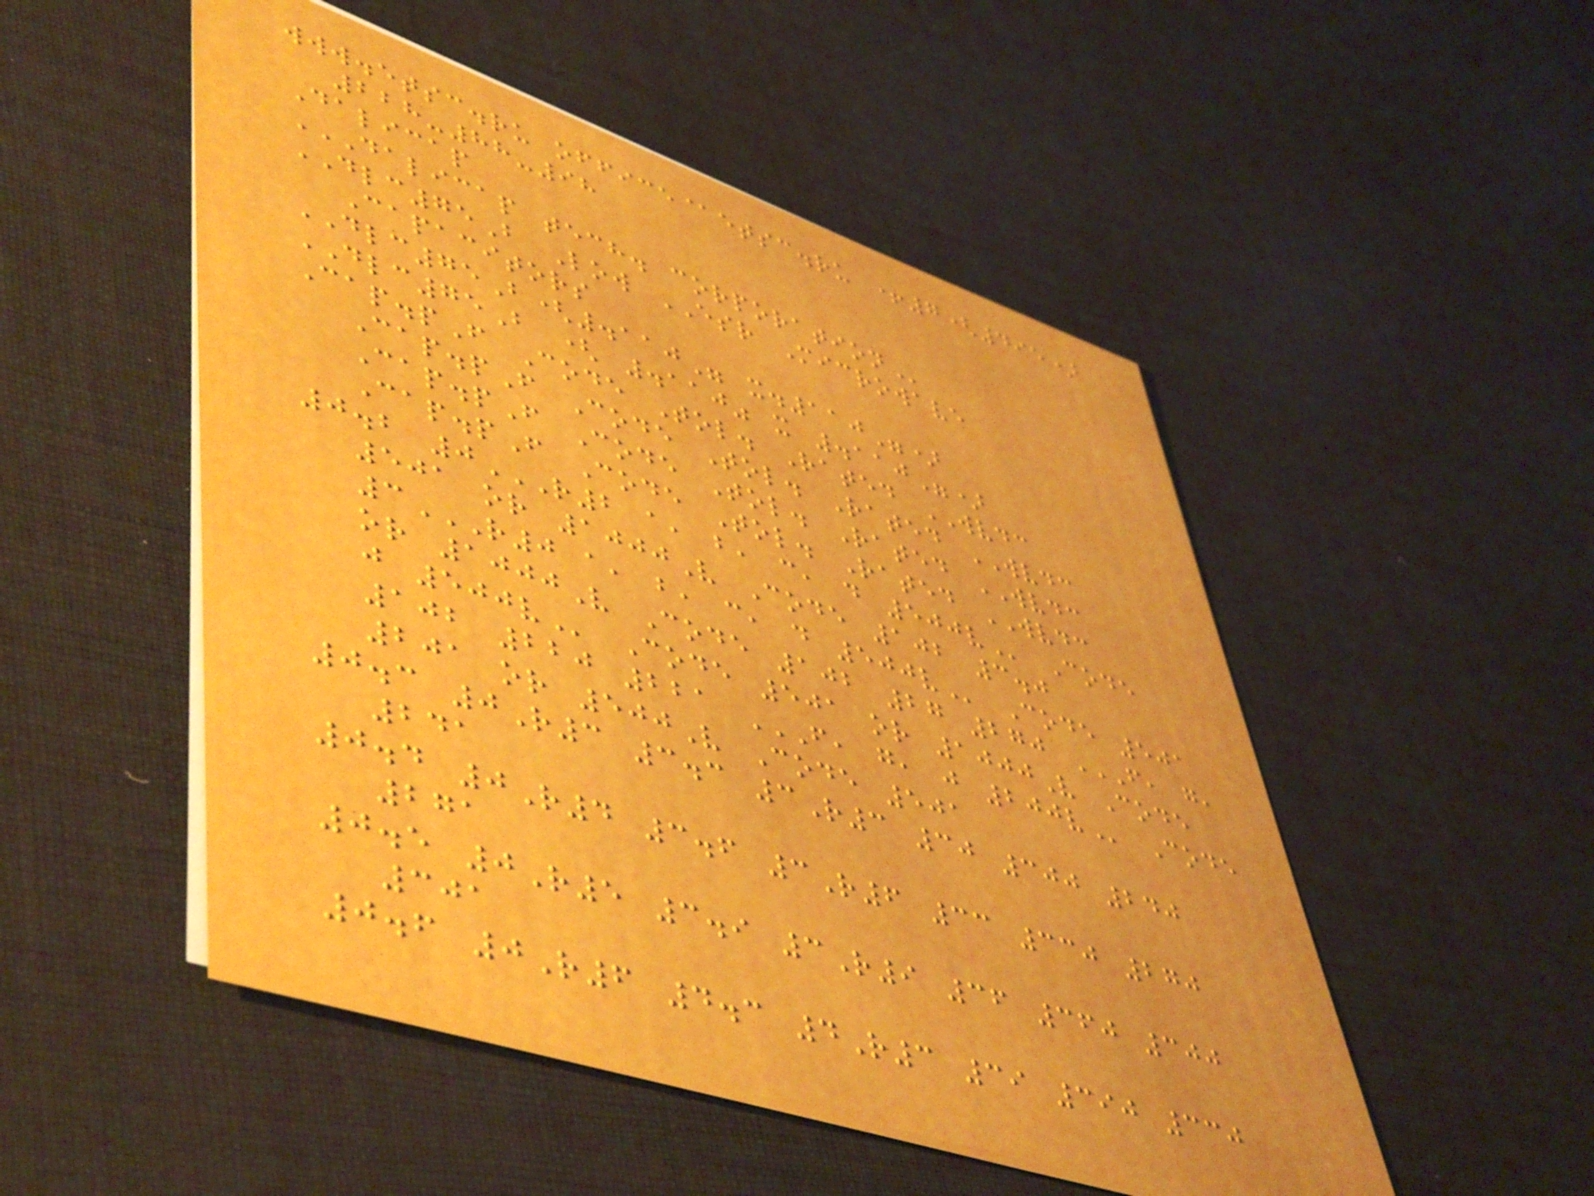www.etsc.ru office@etsc.ru +7(495)
228-88-98
Dalicap
DALICAP TECH. CORPORATION
DLC75B Low ESR Microwave
Capacitors
DLC75B(.110" x.110")
DLC75B ( .110" x .110")
Cap.pF Code Tol. Rated WVDC
Cap.pF Code Tol. Rated WVDC
Cap.pF Code Tol. Rated WVDC
Cap.pF Code Tol. Rated WVDC
0.2 0R2 A, B, C, D 500V Code
501 or 1000V Code 102 3.0
3R0 A, B, C, D 500V Code 501
or 1000V Code 102 27 270 F, G,
J 500V Code 501 or 1000V Code
102 220 221 F, G, J 200V Code
201 or 500V Code 501
0.3 0R3 3.3 3R3 30 300 240
241
0.4 0R4 3.6 3R6 33 330 270
271
0.5 0R5 3.9 3R9 36 360 300
301
0.6 0R6 4.3 4R3 39 390 330
